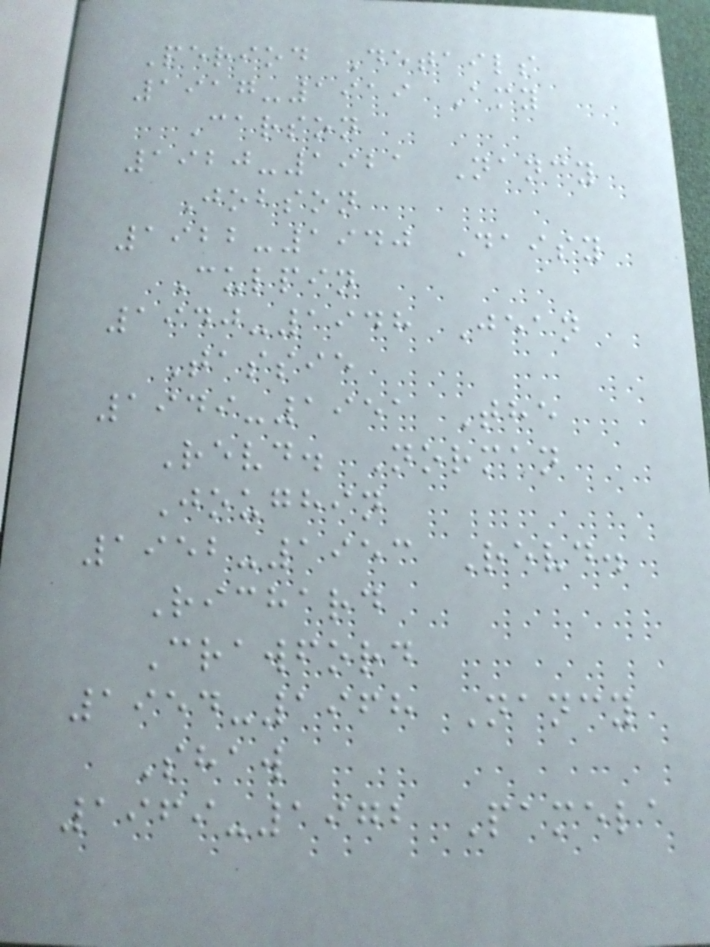Period Details
1917-1919 Amy
Carson
1920-1921 Nancy
Jobson
1922-1940 Daisy
Culpin
1940-1948 Jean
Tassie
1949-1951 The
Revd. Norman
Joughin
1952-1953 Revd.
Richard
Crawford
1954-1968 Nancy
Shaw
1969-1972 Pamela
